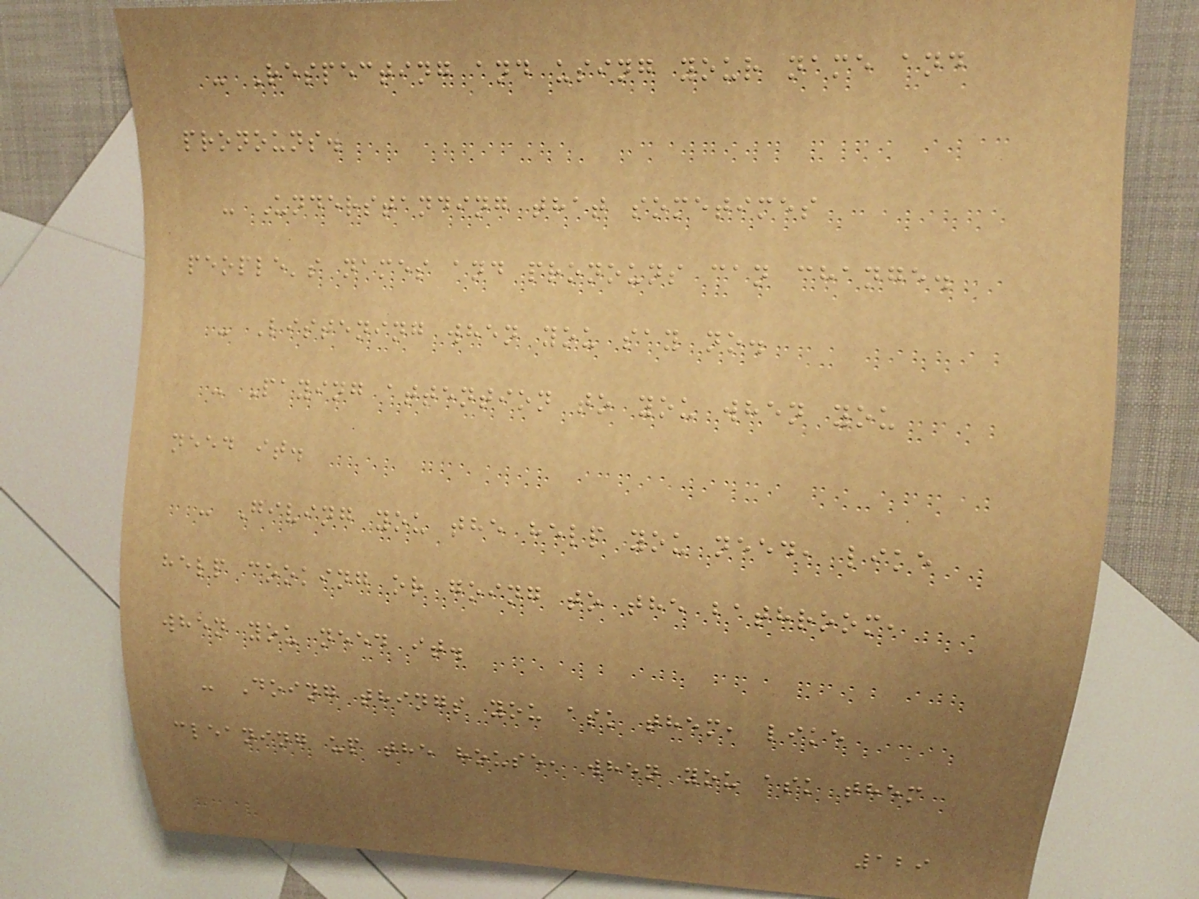- Respecting and using your name and
pronouns.
- Understanding that sometimes
people's names and pronouns can change.
- Listening when you say no.
- Paying attention to you when you
need it.
- Giving you the help you need, like
help cooking or going to the bathroom,
when you need it.
- Doing things you ask them, like
cleaning up the house, when you ask them
129
